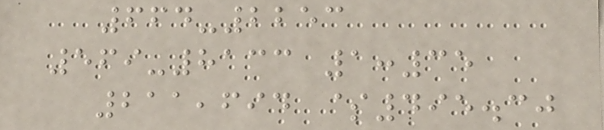664-2253
569-8133 1:35
211,694 $495.30
